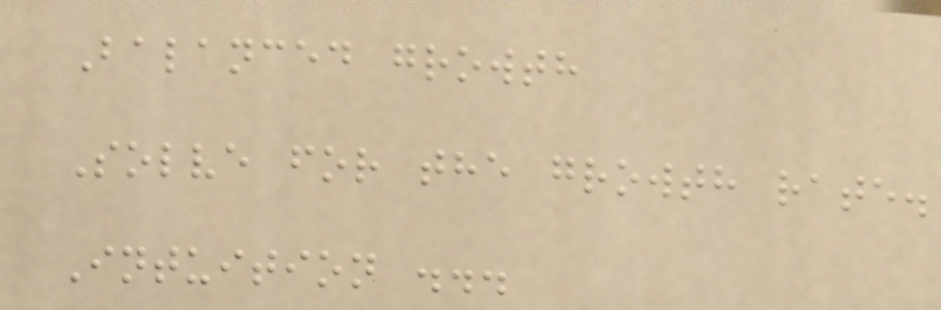Balanced growth
Solve for the growth rate.
Intuition ...
